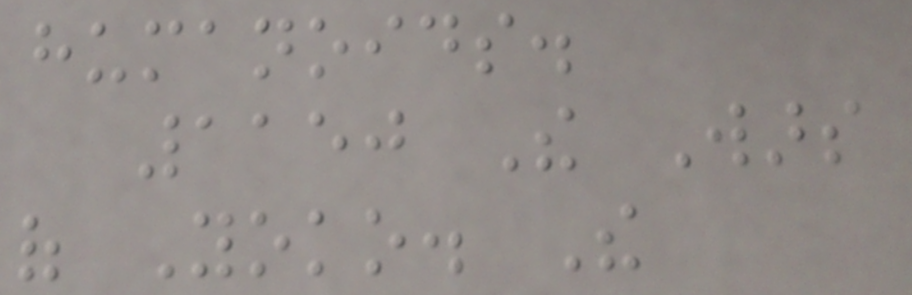humanoids.
1150 The Wars
of Yoko. The
